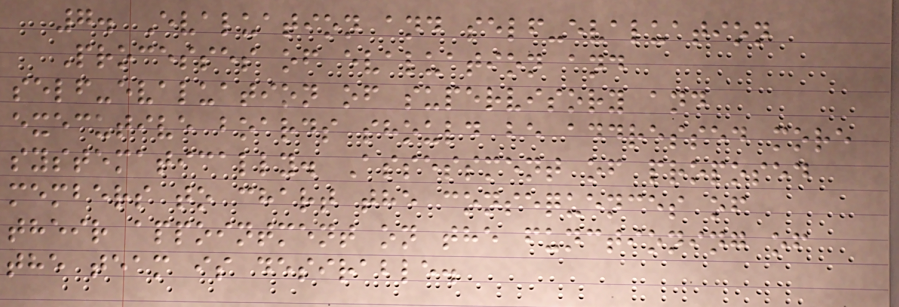7. Evaluation and self-evaluation
Processes of evaluation and
self-evaluation of supervisory and
executive boards should be addressed more
systematically. Assessment of proposed
members to chart the consequences of
their appointment on the functioning of
the team is desirable.
